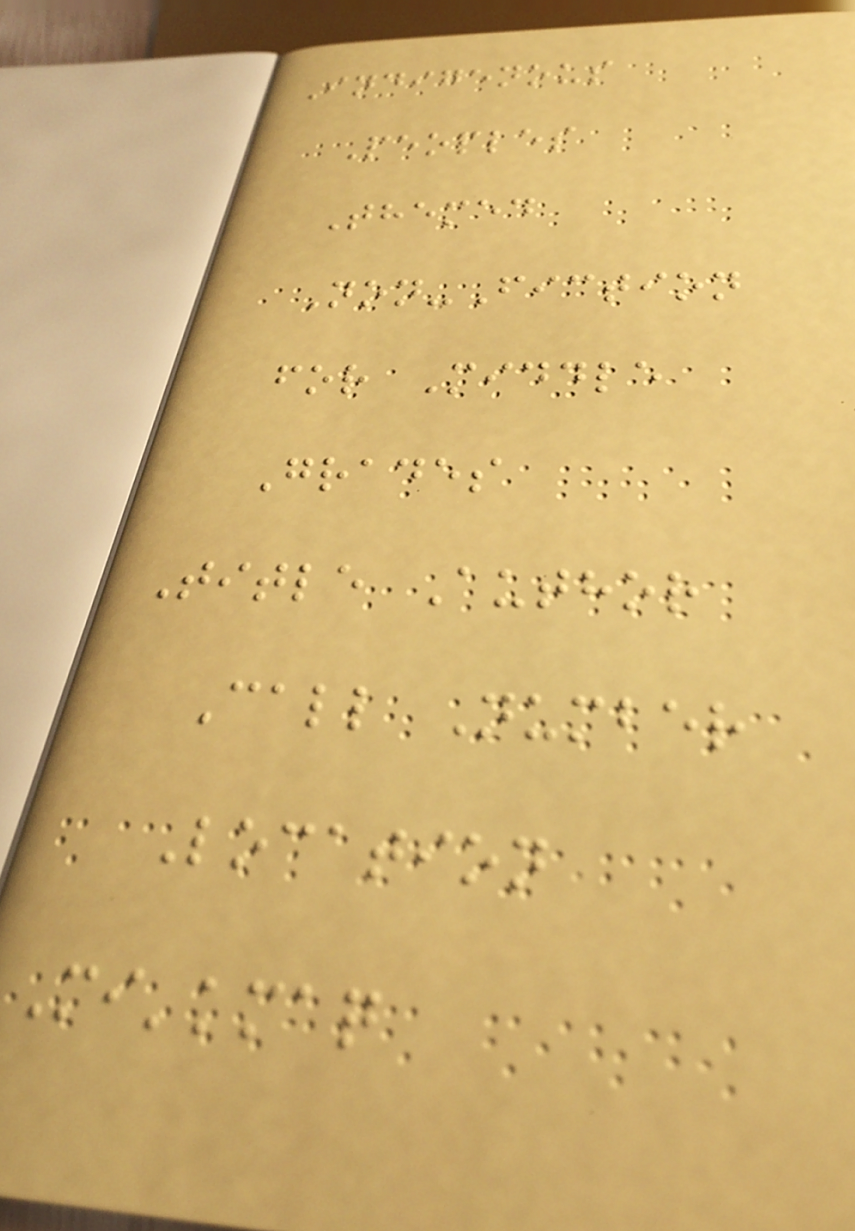Indigenous
Peoples
Themed
Non-Fiction
for Middle
Grades
Title Author
Call Number
Location
Mi'kmaq
